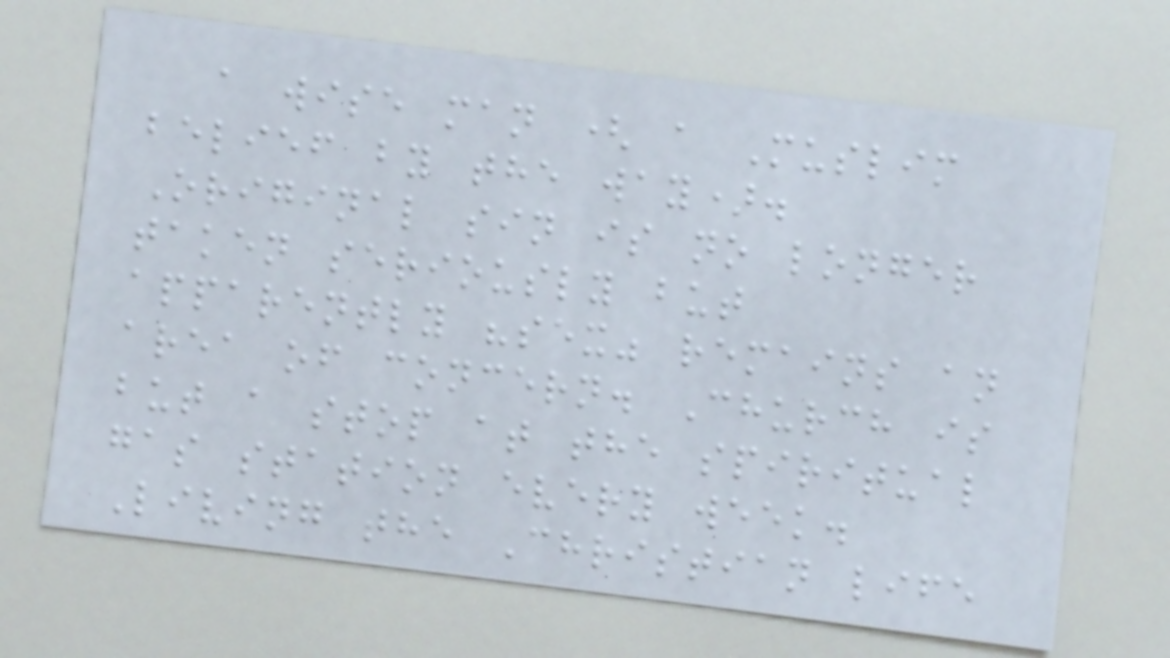a wise man ( a Muslim
belief by the way).
Original sin is no longer
taken seriously but
apparently "sex" remains an
area of concern. Church is
but a stop at the spiritual
gas station every week.
Living the Christian life
